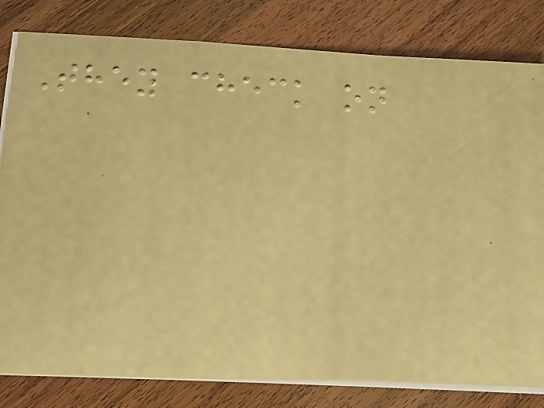They check on
